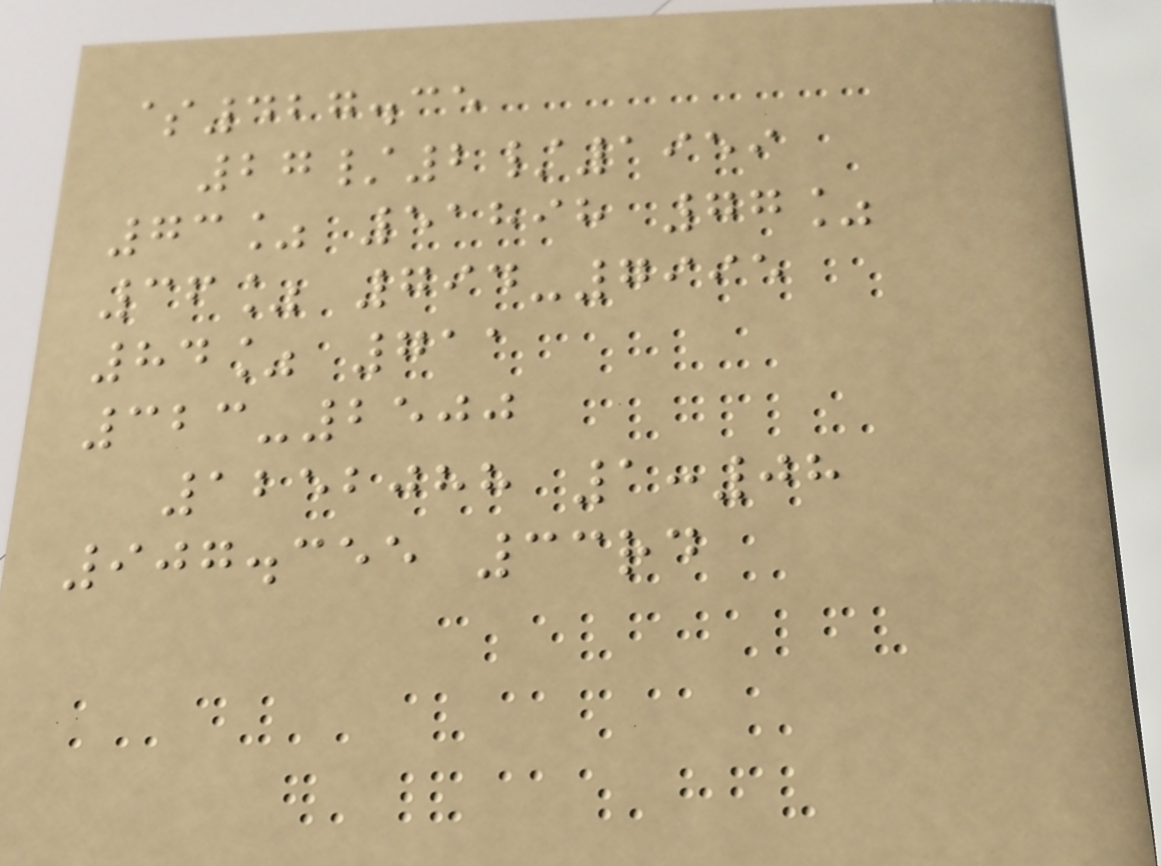$427.35
27/2/1959
73% 51898 77%
36% 794-7995
84% 711
323-2500
1252088 1:08
907.355 33rd
